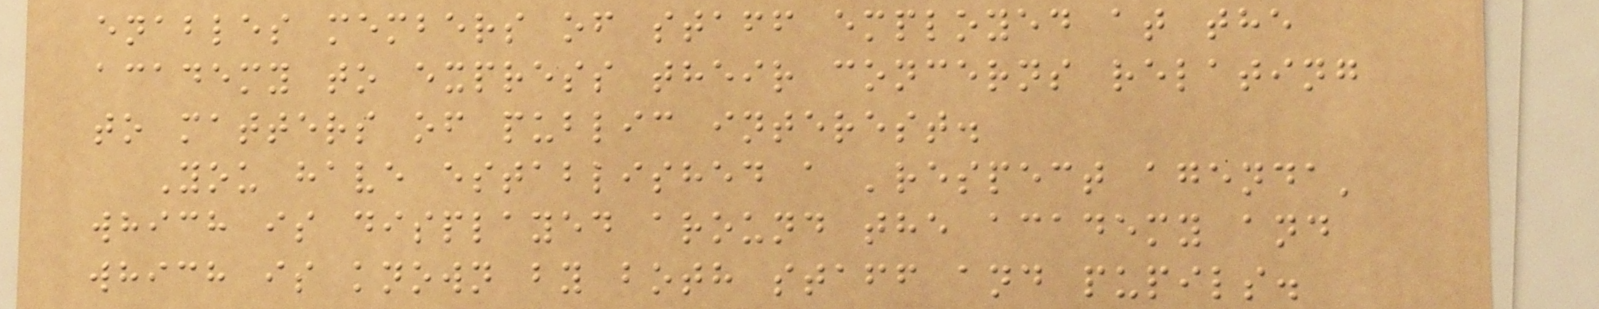enables members of staff employed at the
academy to express their concerns relating
to matters of public interest.
You have established a 'respect agenda'
which is displayed around the academy and
which is known by both staff and pupils.
